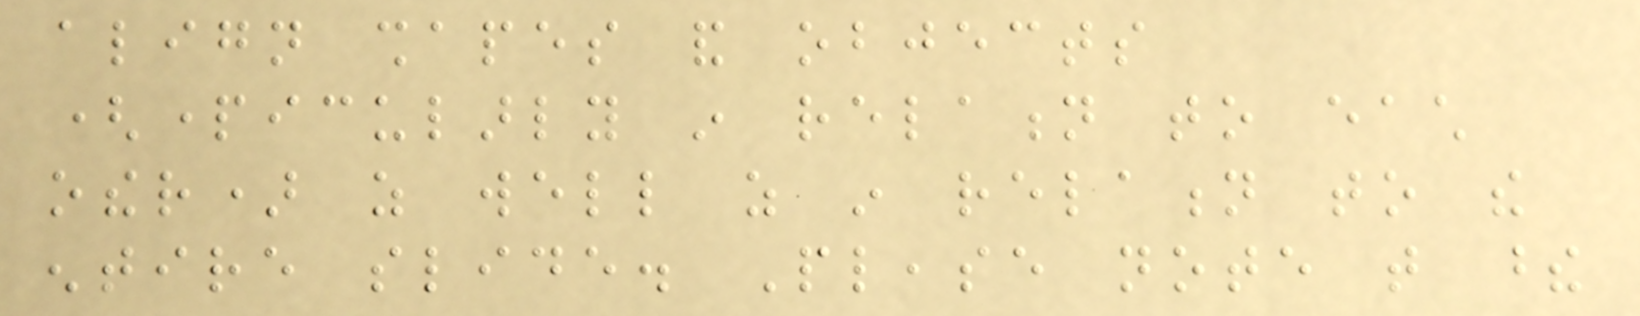align shapes and objects
(particularly in relation to each
other) as well as in relation to the
entire slide. Please note that these
